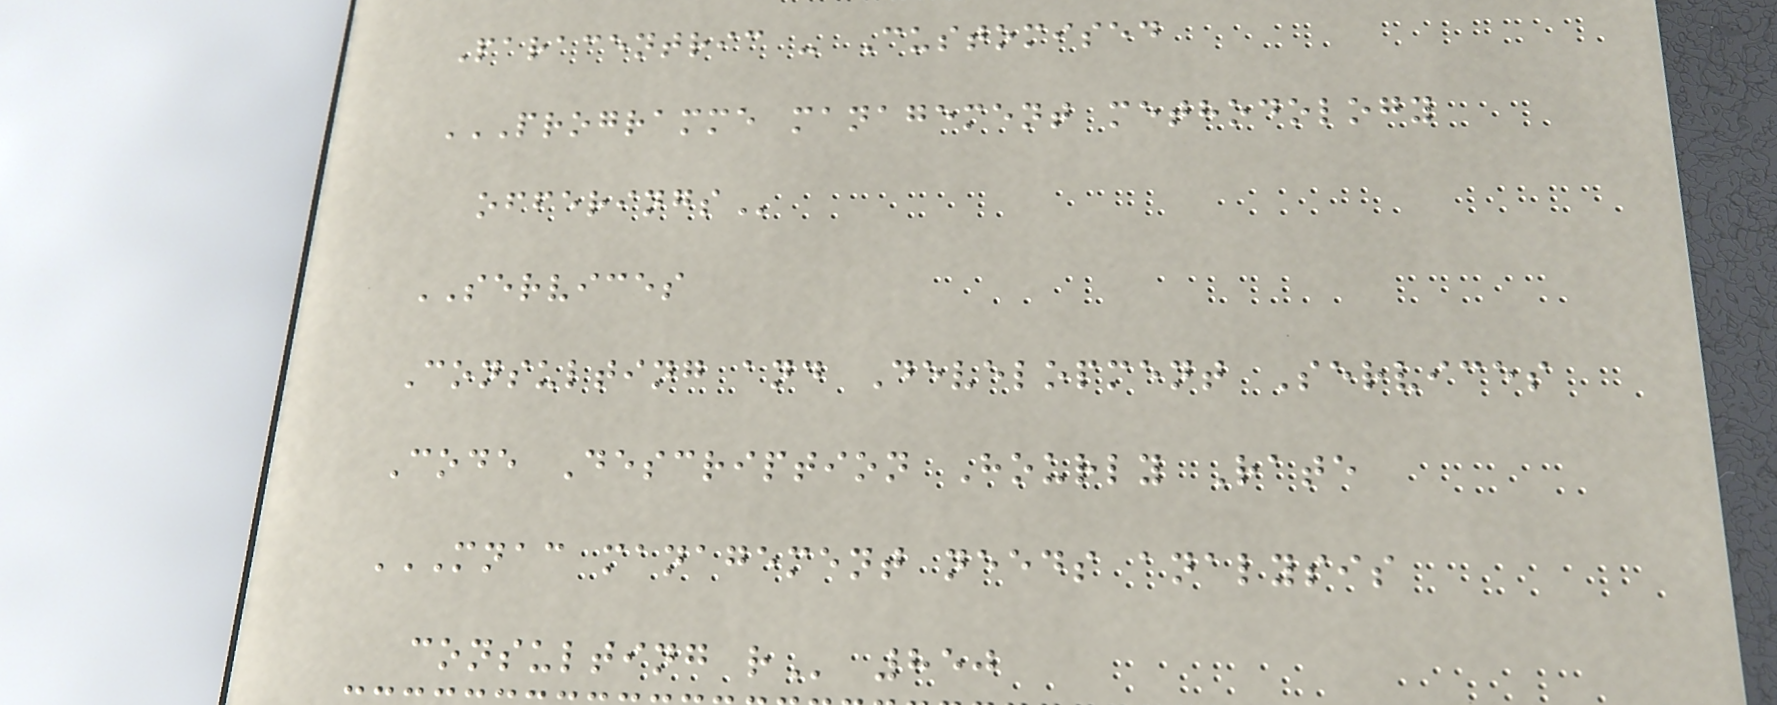Paracentric - Customised
PROGRAMME MANAGEMENT METHODOLOGY
OFFERINGS
SERVICES
Consulting and Development Services
Code Description Hourly Rate
MNAC MANAGEMENT NEEDS ANALYSIS
CONSULTING R 850
